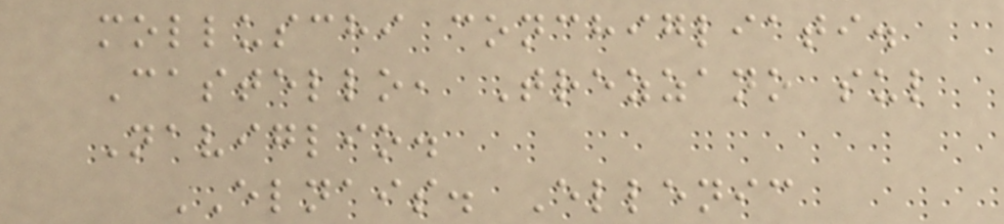molluschi conchigliati.
Castello, Trezzano sul
Naviglio.
ELNAIS. Ellenic
